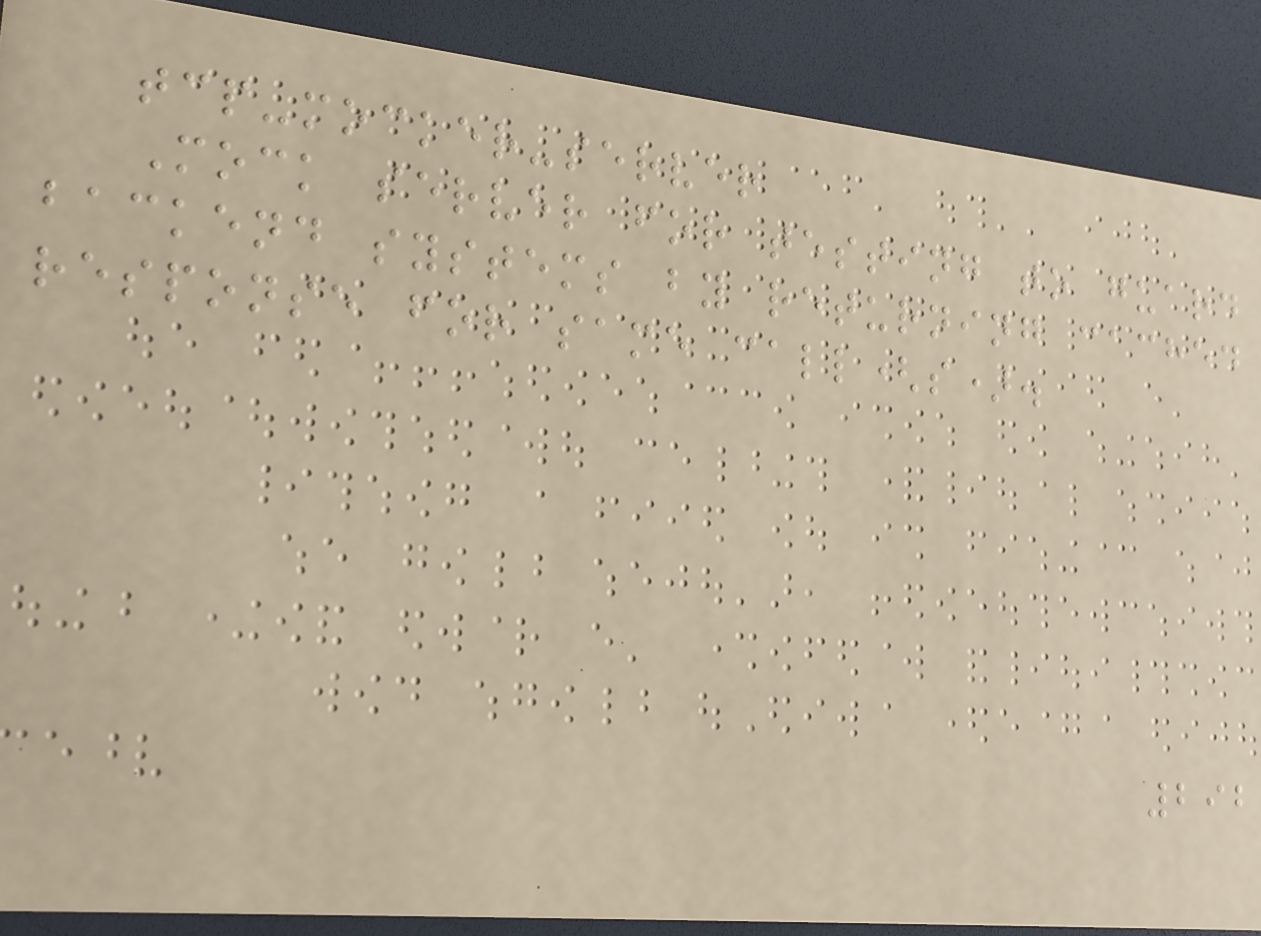tcp-mocker-server
Mock server for testing to guard
backend systems by returning cached
response for same call(s).
292
